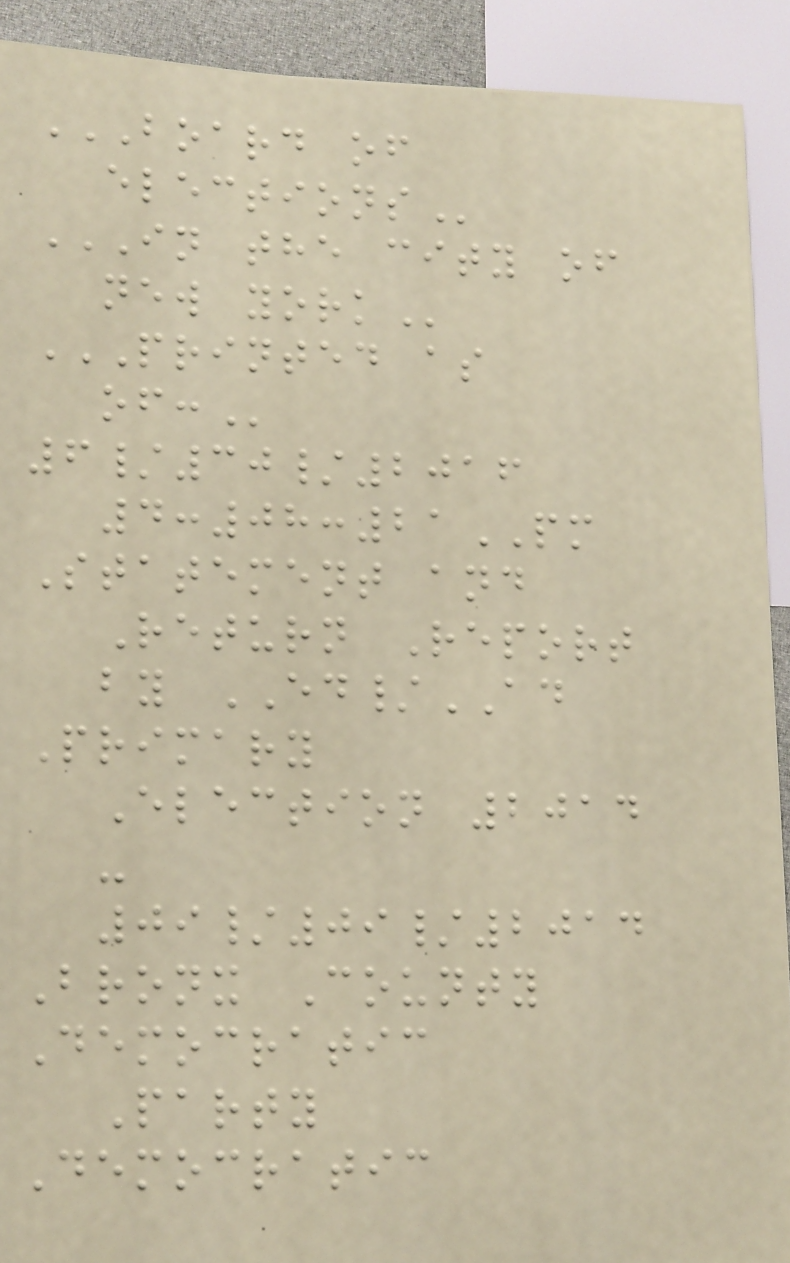BOARD OF
ELECTIONS
IN THE CITY OF
NEW YORK
PRINTED AS
OF:
6/30/2016
4:08:21PM
Statement and
Return Report
by ED/AD
Primary
Election 2014
-
09/09/2014
Bronx County
Democratic
Party
Democratic
